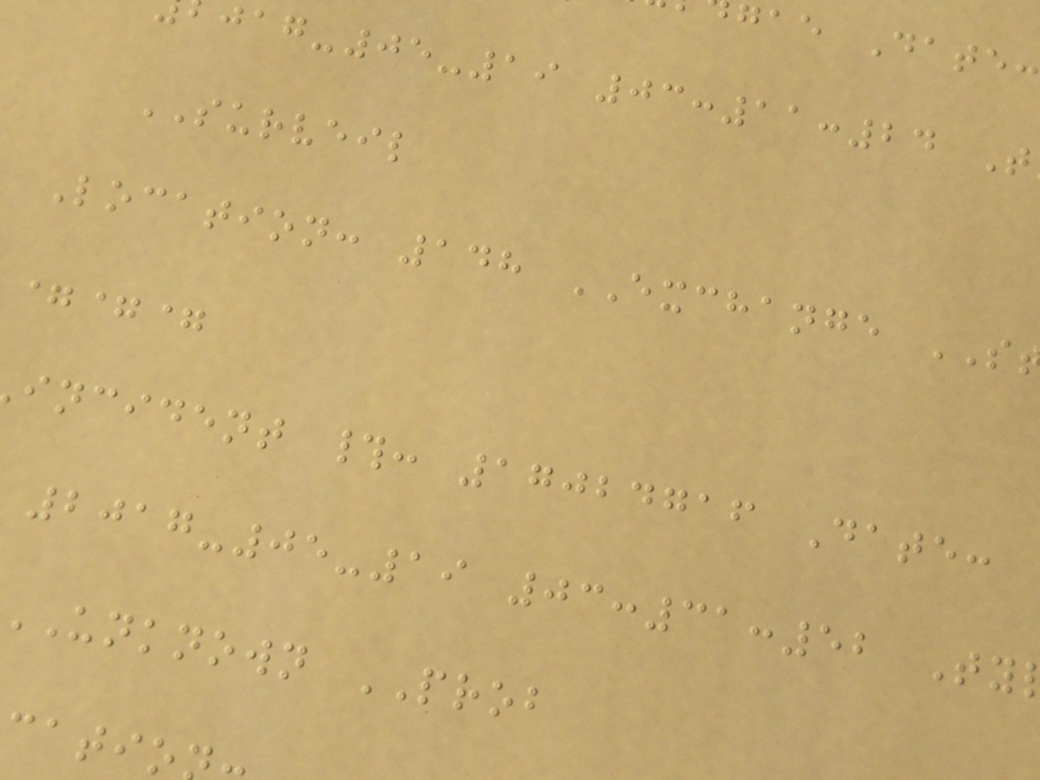gae Date:
-05-19 03:11:24 T
SURVEIL
Location: 148 EXCHANGE
===
incident #: 17024716 Date:
2017-05-19 03:31:52 Ty
unknown PROB
